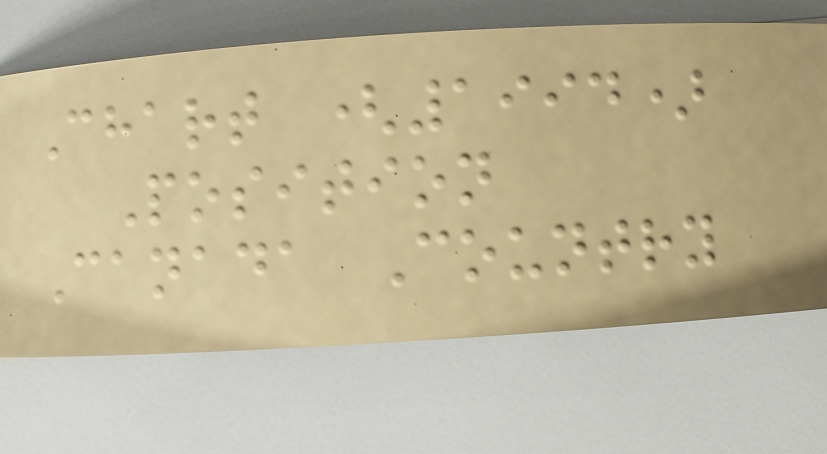Chart (1994)
Position
Canada Country
